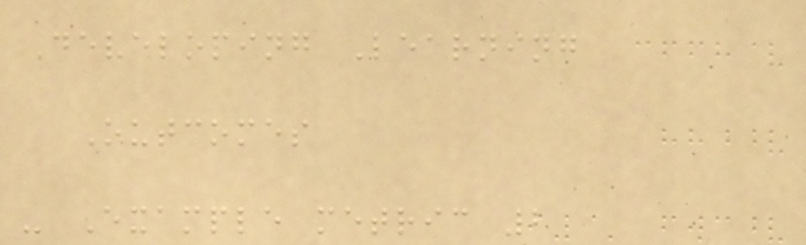Developing Learning
Outcomes
- Example metric 2
